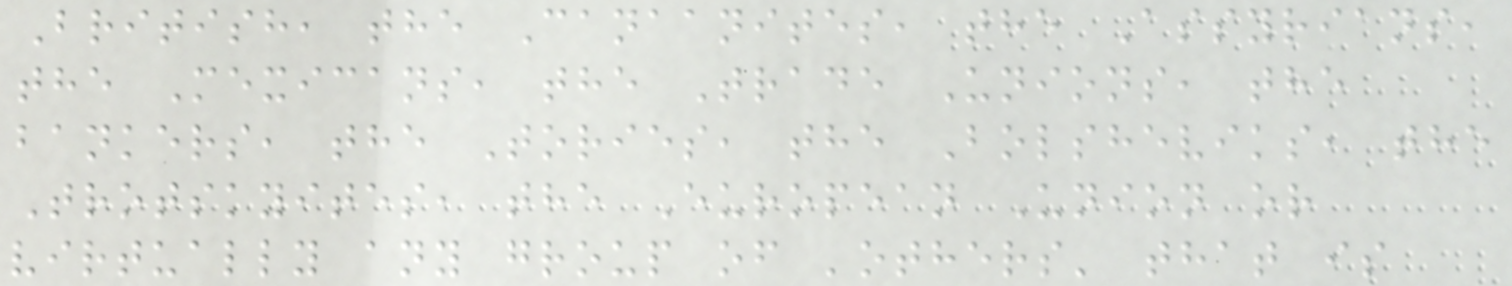British, the Canaanites, the Assyrians,
the Mexicans, the Trade Unions, the
bankers, the Tories, the Bolsheviks, the
Trotskyites, the European Union or
virtually any group of 'others' that is
